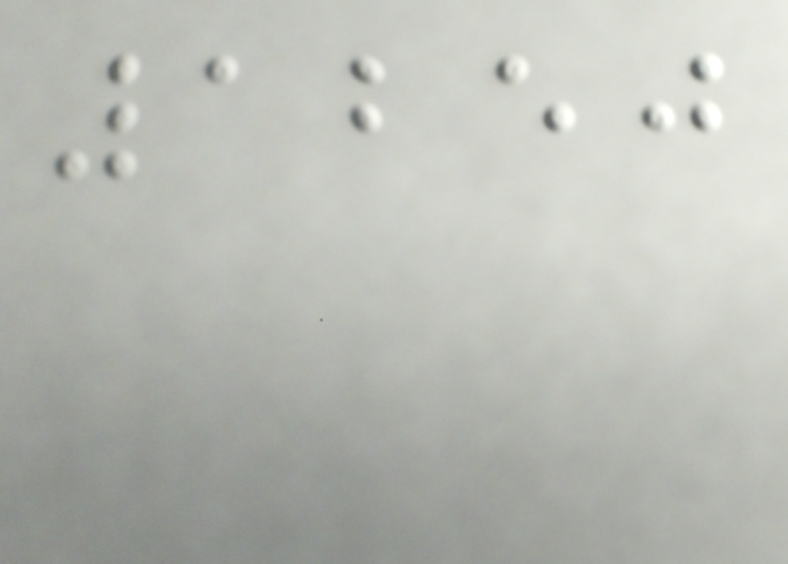1250
